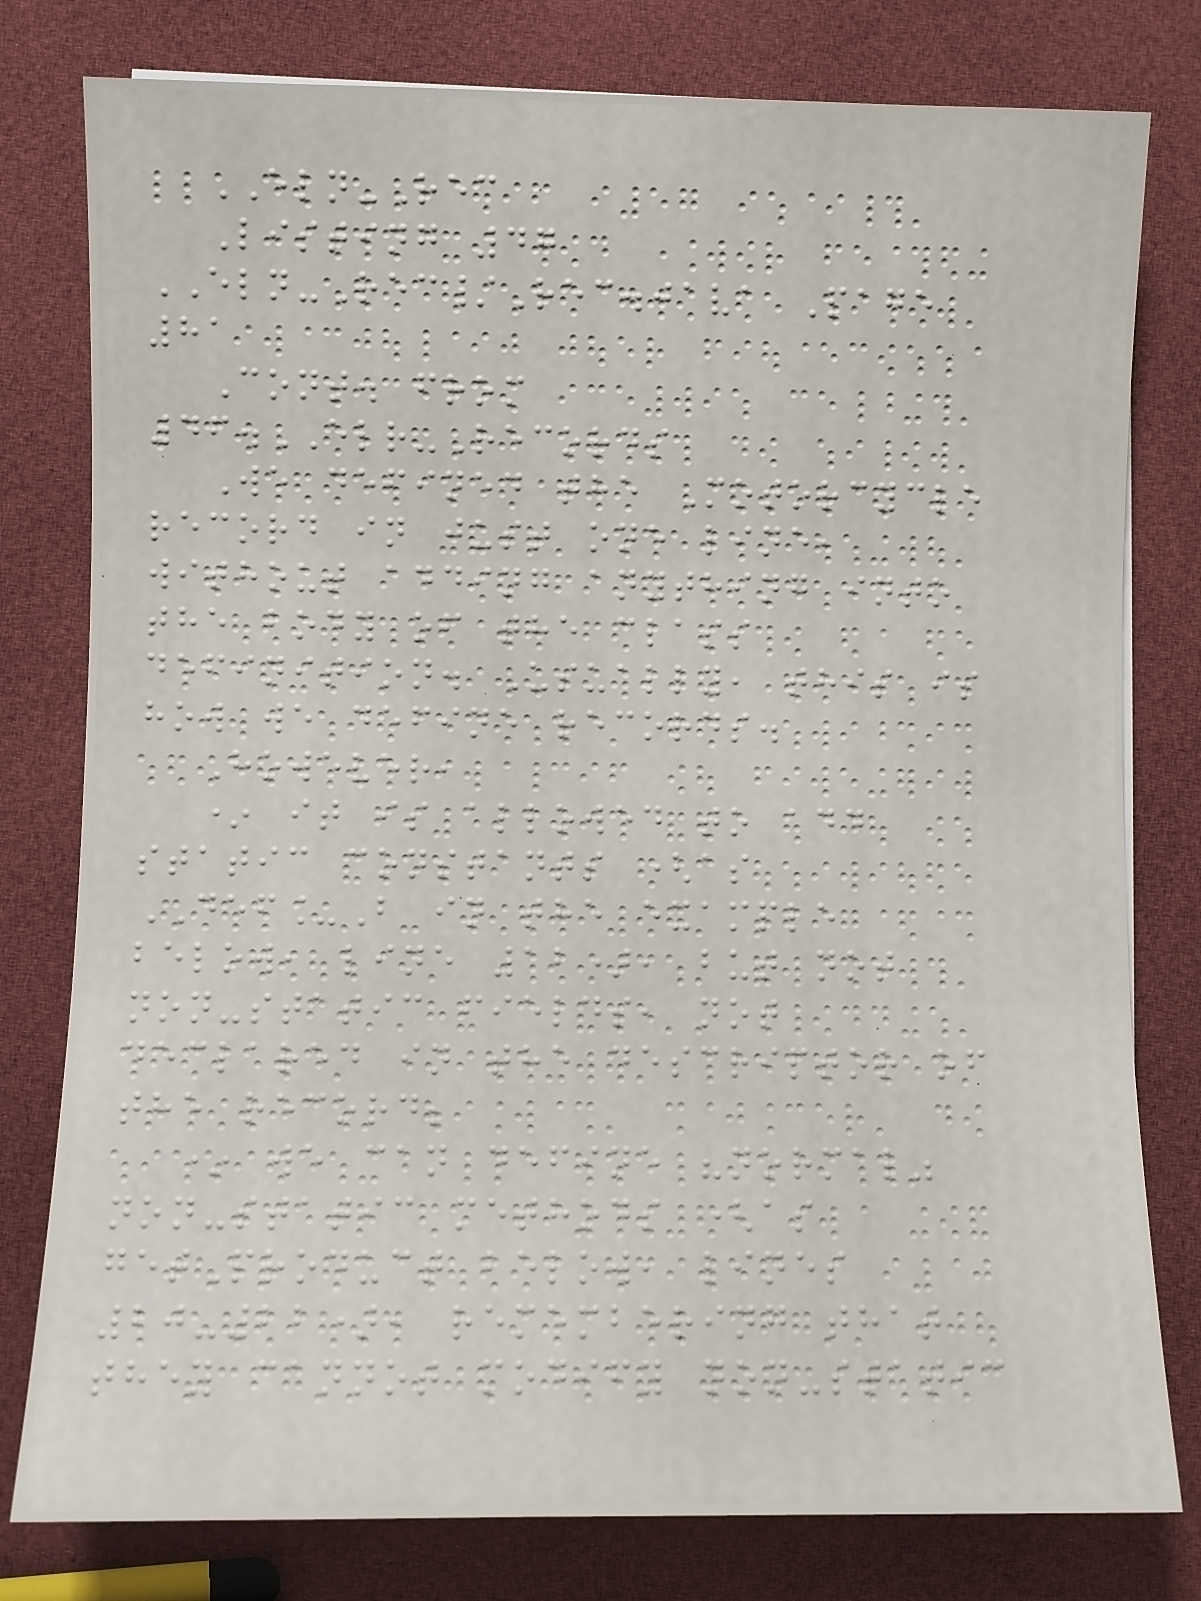ELN-Rec
Listing 47
ELN-Rec/Rec.java Page
81
Cont. from
46.ELR-Records
We defined the Motorcycle
record in just one line,
without adding anything into
the body of the class
definition. Usually, this is
how we define records.
However,
* it is allowed to add
static constants (as
DEF_B in the example
below, line 12), but not
non-static fields, not
declared in the descriptor of
the record;
* we can define "normal"
non-static methods (as
getProduct below, lines
20-22), remembering that
they cannot modify non-static
